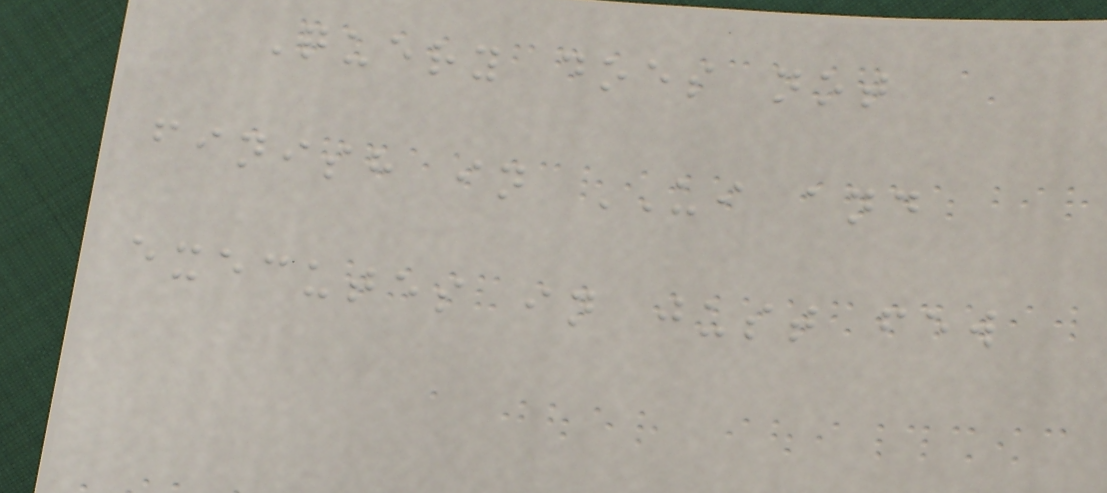Query does not
finish in UI and
executes in just few
